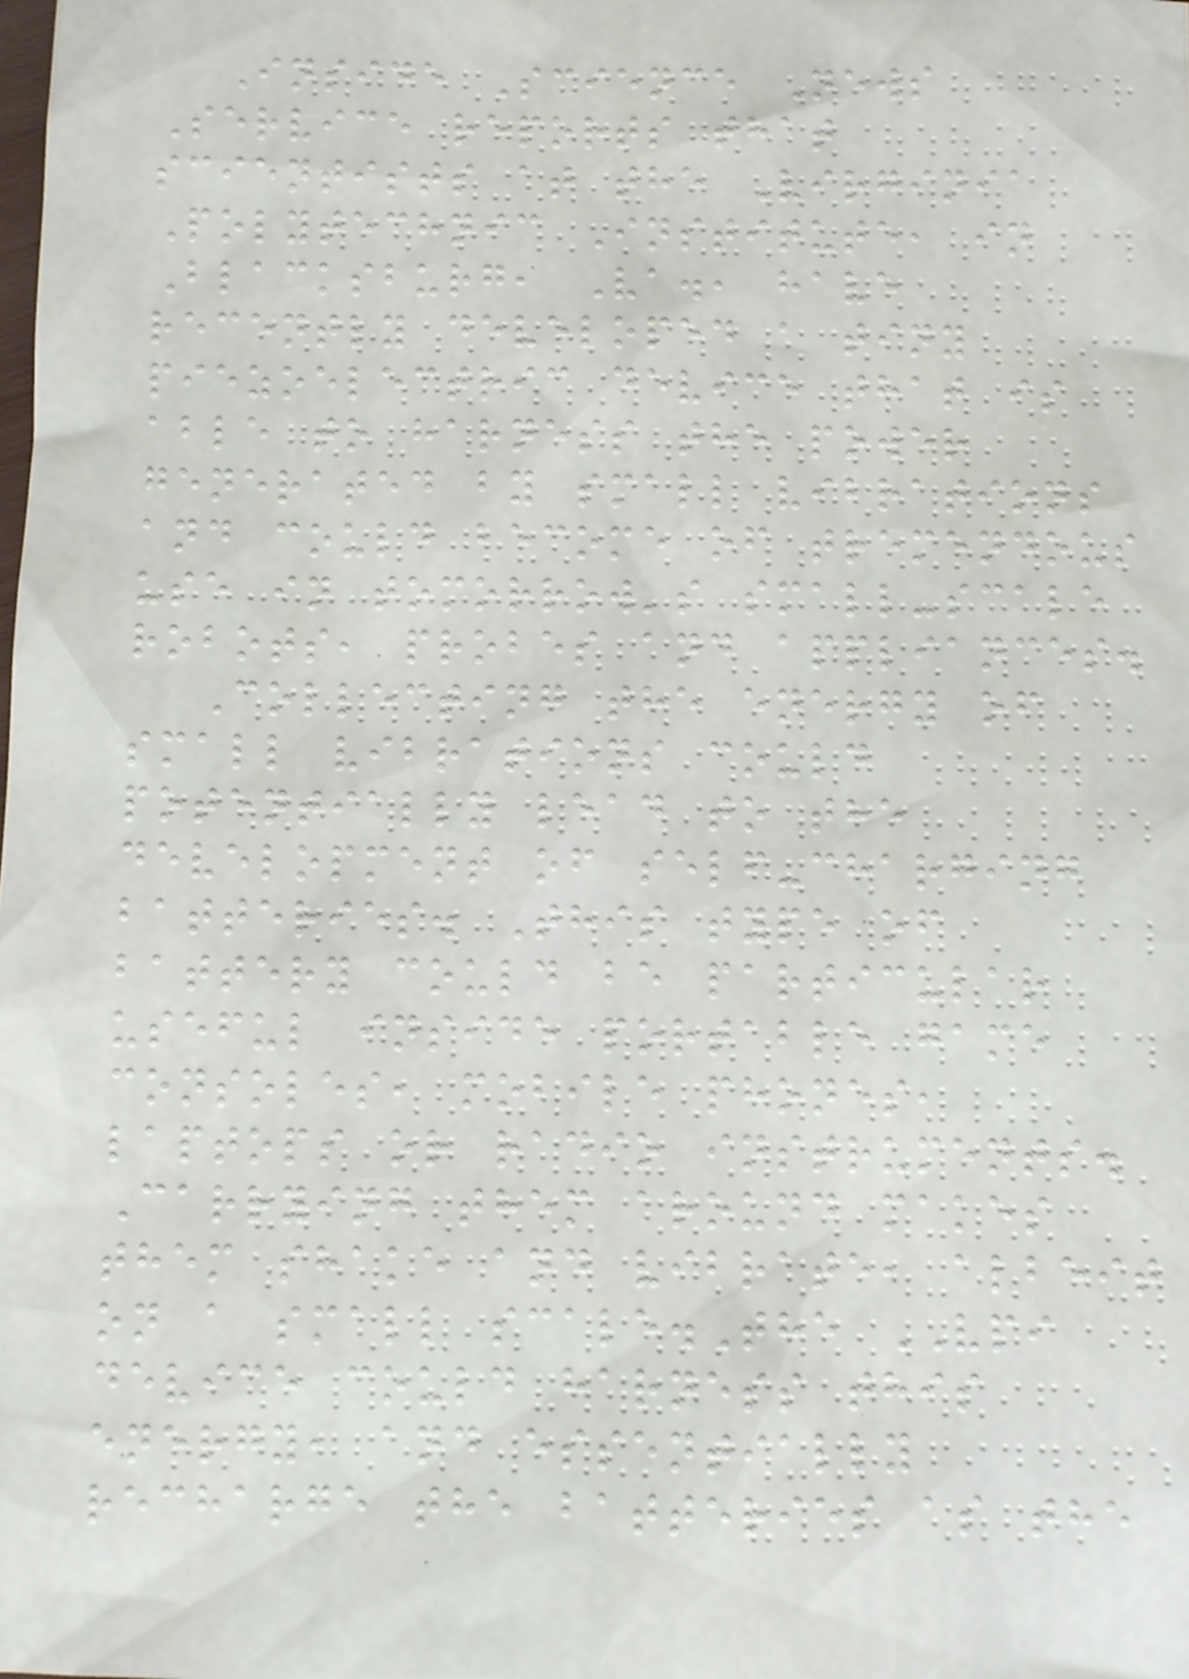Inside Science News
Service reports that
scientists at the Virginia
Polytechnic Institute, in
Blacksburg, Va., have
recently developed a tiny
piezoelectric device that is
able to harness the power
generated by small vibrations
and could become of tremendous
use in tomorrow's small-scale
robots, probes and appliances.
Collecting the energy of
small vibrations could
potentially lead to the
development of self-charging
batteries. This type of
battery could be particular
useful inside portable game
consoles, mobile phones,
laptops or radio instruments.
Carrying them around makes
them shake and vibrate, albeit
on a small scale.The VPI
device could harness this
energy, and essentially
recharge the batteries as the
